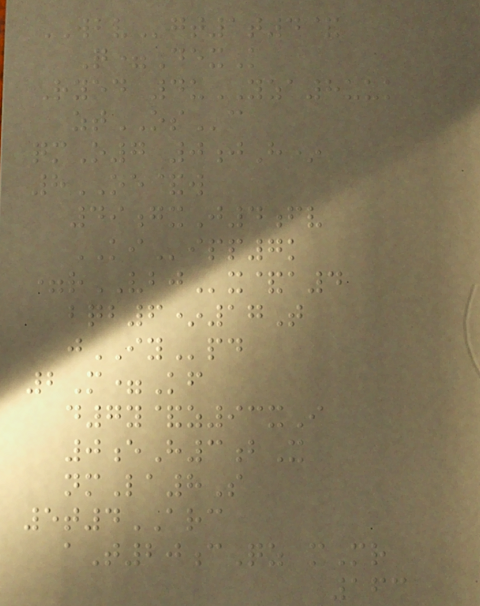WBVgt1t4&
Q=DexK
Ryed 4uYZA8uuk
ztOSc
qmO7 0jH*
8OE&w
49gxJ4fv
KIipp7k
=rVBJx&a4
bqb6*17T
jIYpd
2M=Kf
d7y&z93xI
0eH3bX
nmLa8S
5t4ARC
aT20cQz mMr
163
